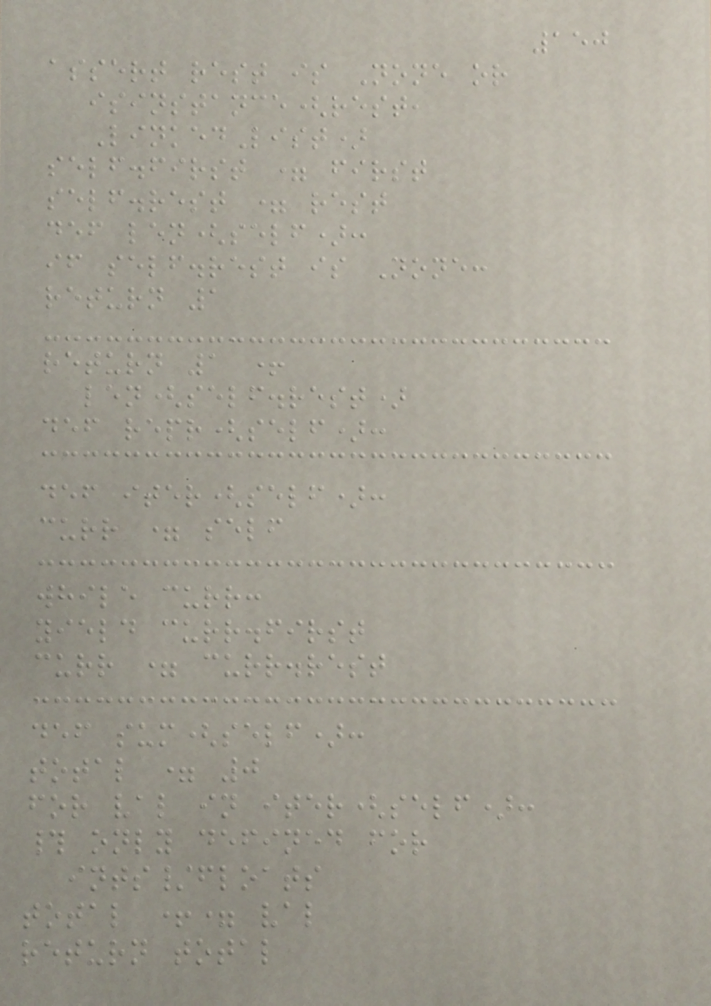150
assert rest is None or
isinstance(rest,
LinkedList)
self.first = first
self.rest = rest
def len(self):
if self.rest is None:
return 1
return 1 +
len(self.rest)
def repr(self):
def iter(self):
curr = self
while curr:
yield curr.first
curr = curr.rest
def sum(self):
total = 0
for val in iter(self):
# only defined for
ints/floats
total += val
return total
